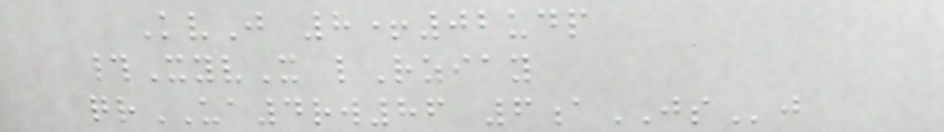KvJ 8+02udp
#XyvX lRziay
qrUA4rw86 6aJSj
